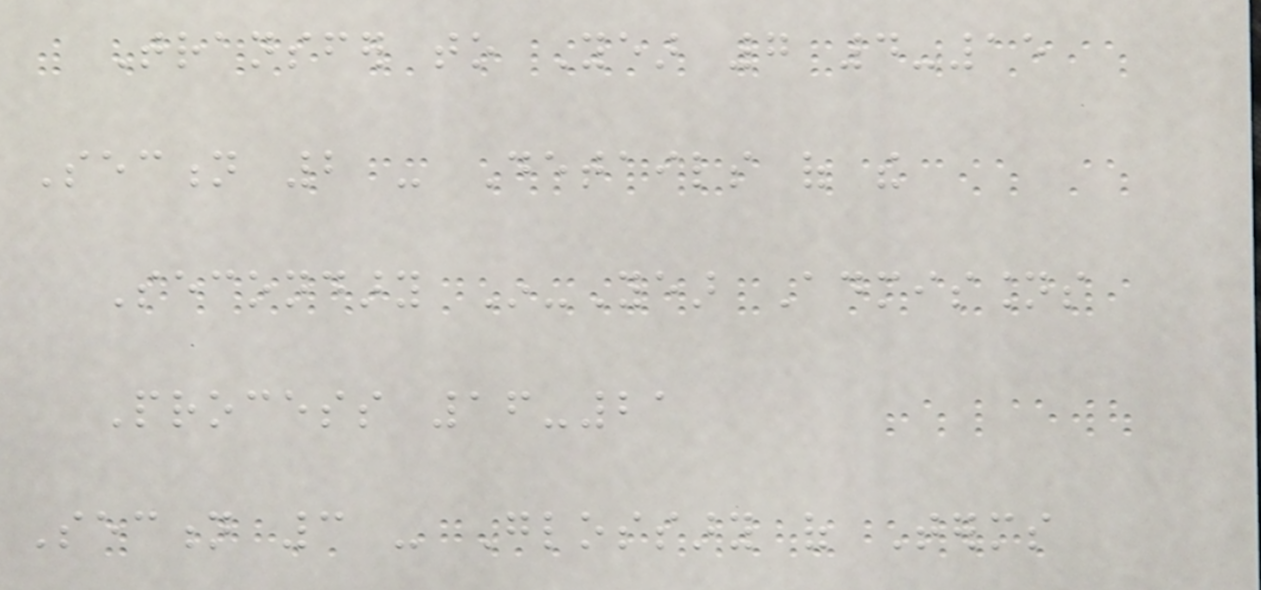Transfer to Year 7 4-15
Section 2 - Details of the
Secondary In-Year Admissions
Process 16-21
Section 3 - Glossary of Terms
